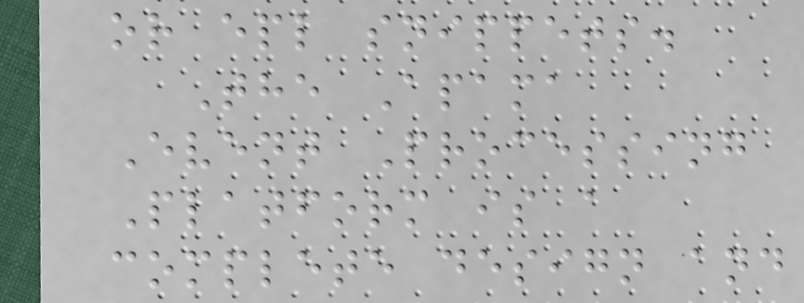or epl snippets.
The Apama
Event Processing
Platform is a
complete design and
